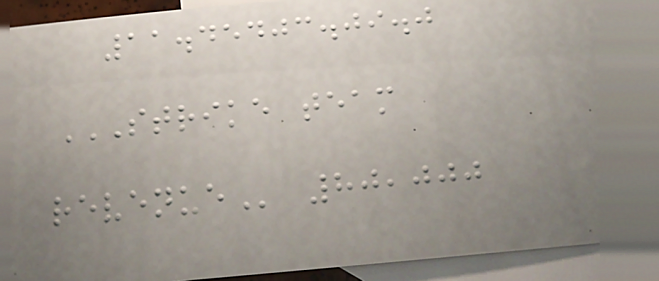11.45403.09.0
STRIKE TEAM
REVENUE 80,000
